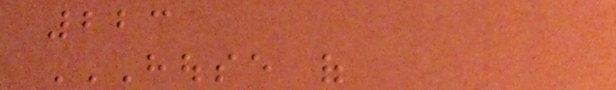223
HOUSE OF
